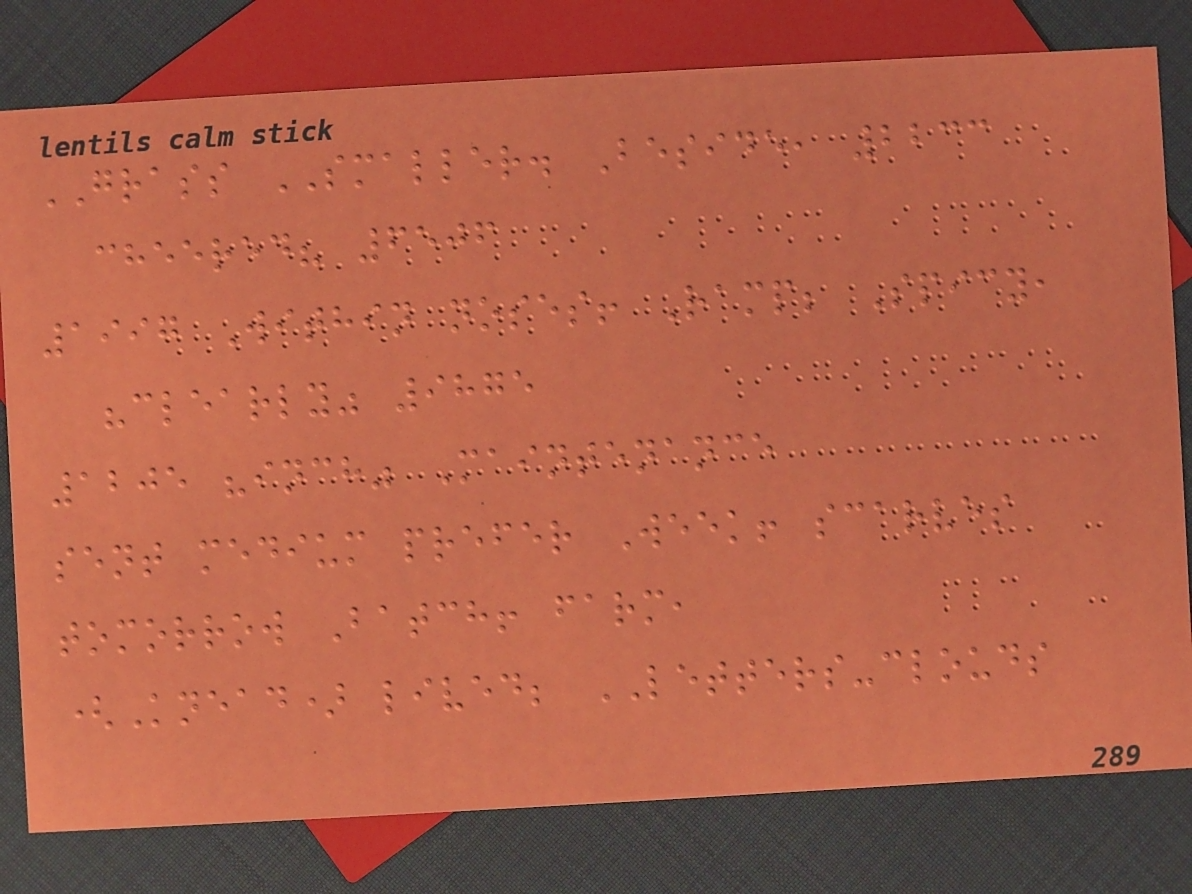GRASS SMALLER. Beside, 2233
cheered? 6506
1997 Within noses! Ramp; Spicy,
"clearly" 9875
1205 "inch" Maintenance
sent medium prefer Week! scarves
tomorrow Batch! farm,
(Knead) lived; LETTERS-clouds
